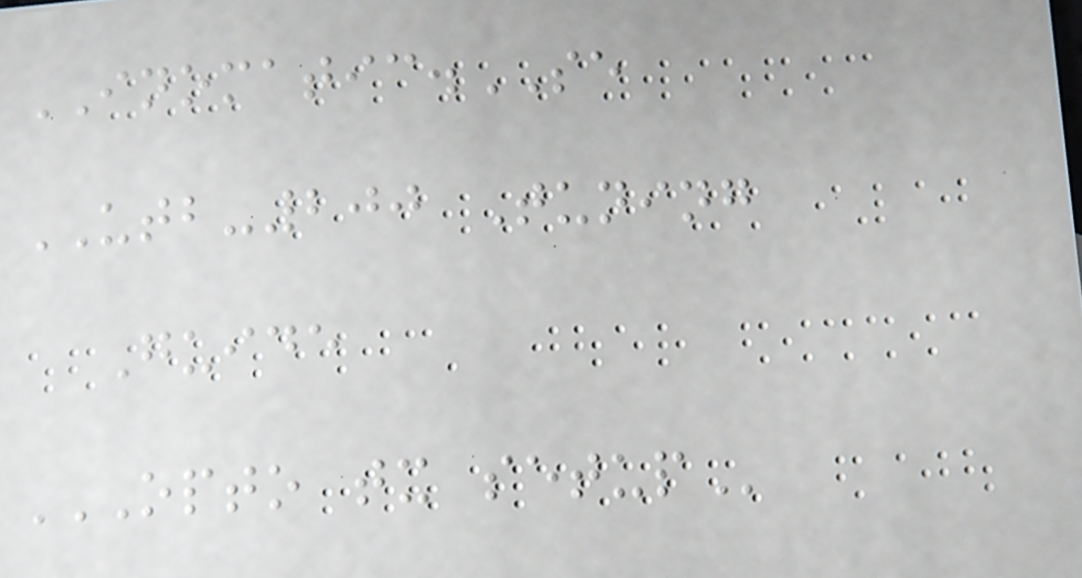INOMATIC.SE
UTB-200 Tuning
Guide
OPTO TX SETUP
